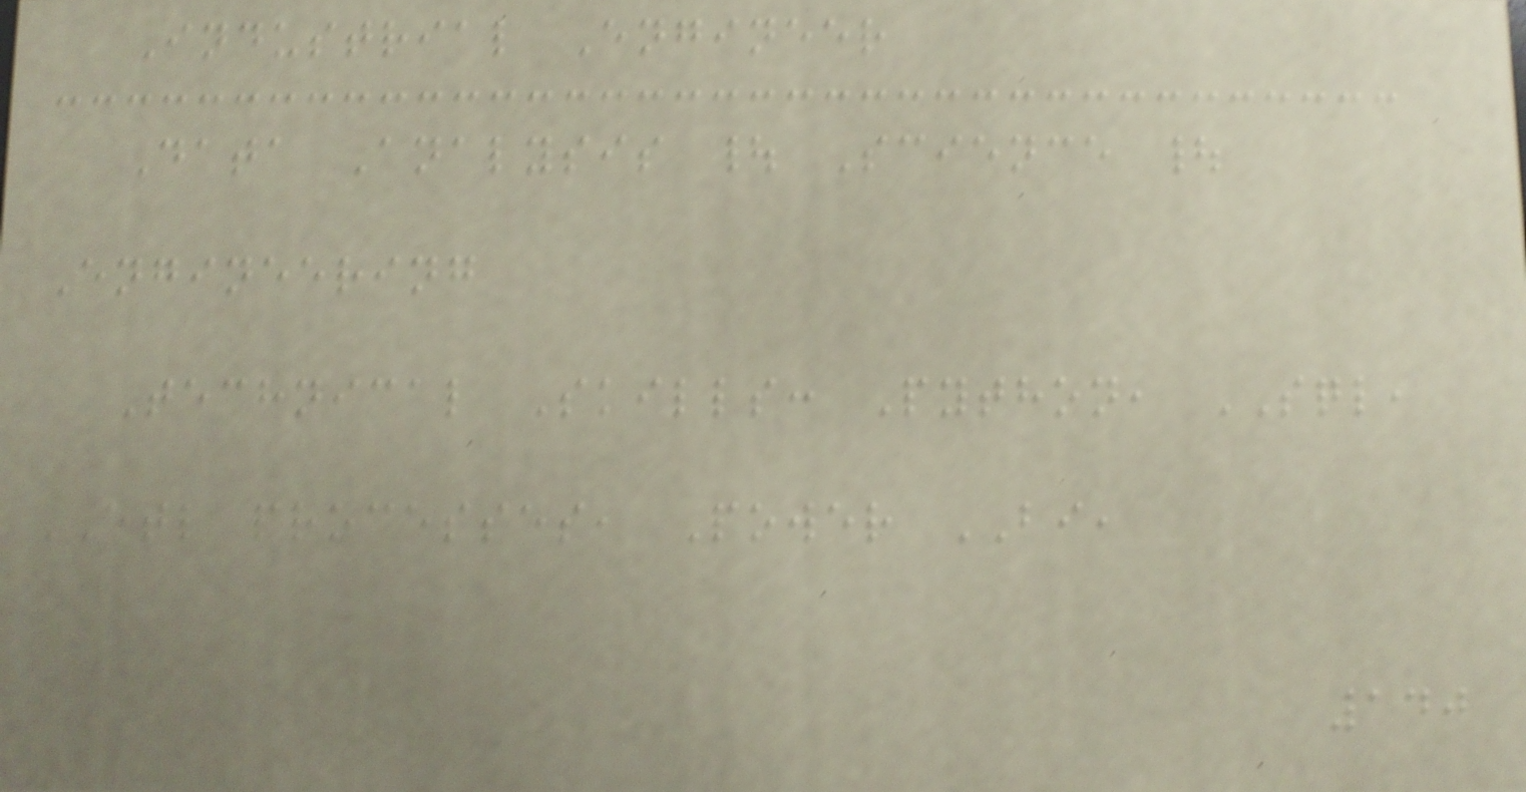Industrial Engineer
Data Analysis | Science |
Engineering
Technical Skills: Python, SQL,
ETL processes, Power BI,
140
